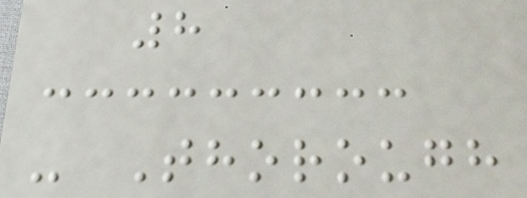8
- Thorough
